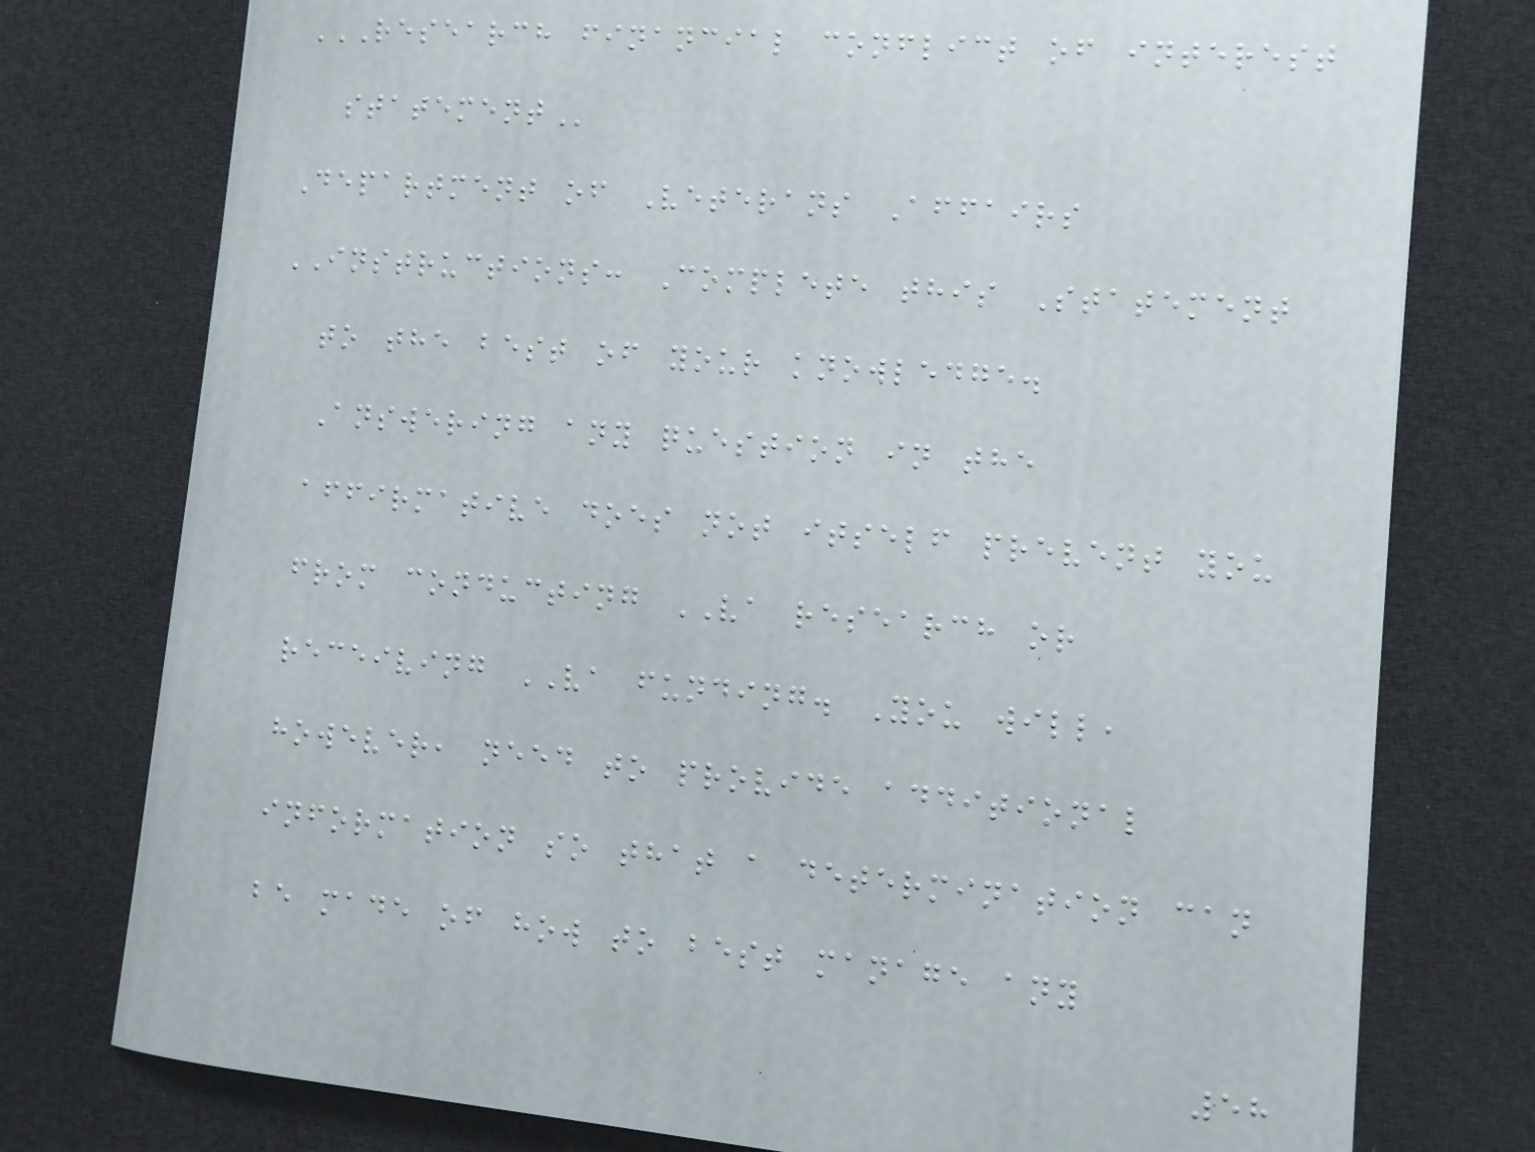RESEARCH FINANCIAL CONFLICT OF INTEREST
STATEMENT
Department of Veterans Affairs
INSTRUCTIONS: Complete this Statement
to the best of your knowledge.
Answering any question in the
affirmative does not itself prevent you
from conducting VA research or
receiving VA funding. You will,
however, need to provide additional
information so that a determination can
be made of how to best manage any
58
